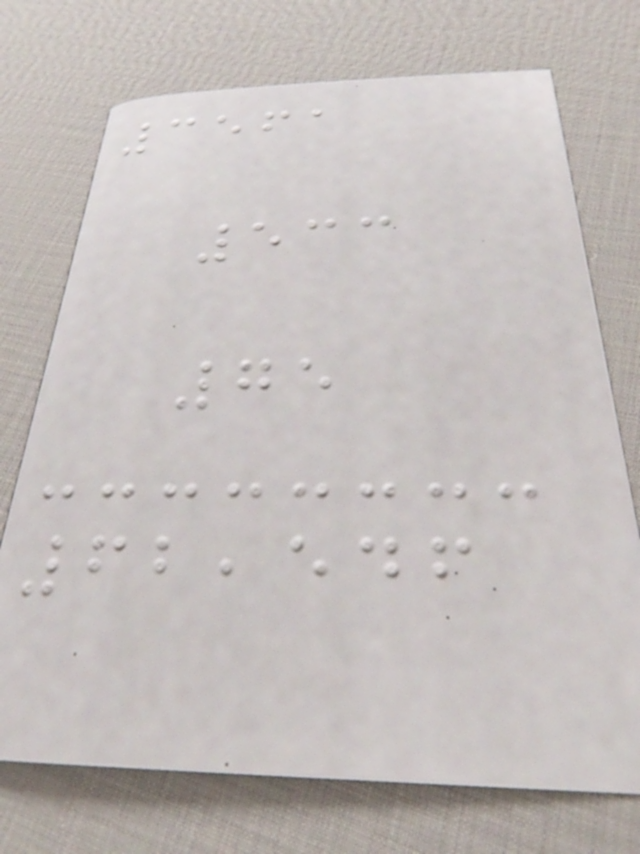3561
533
75
62,546
